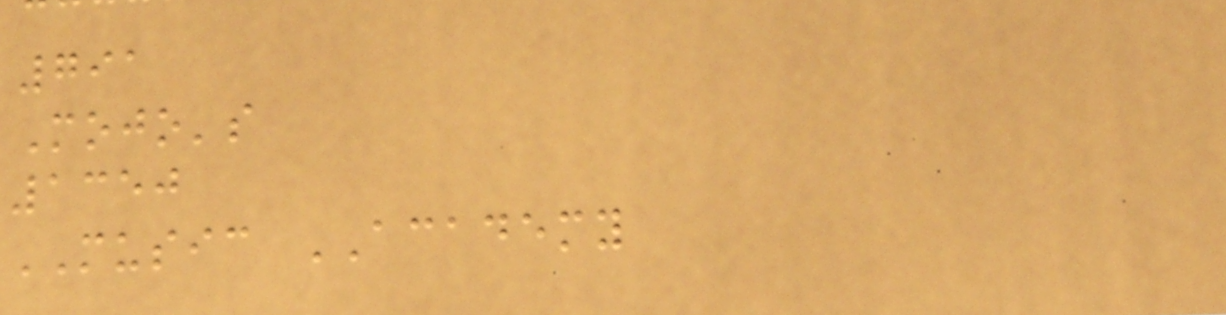791
Mojo's
1350
MUSIC ACADEMY
